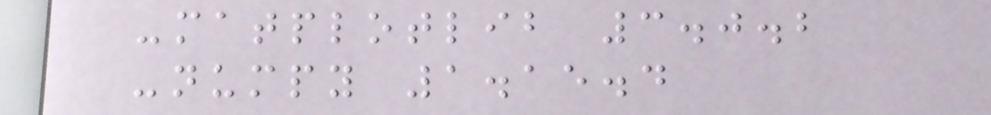-matplotlib 3.0.2
-numpy 1.15.4
